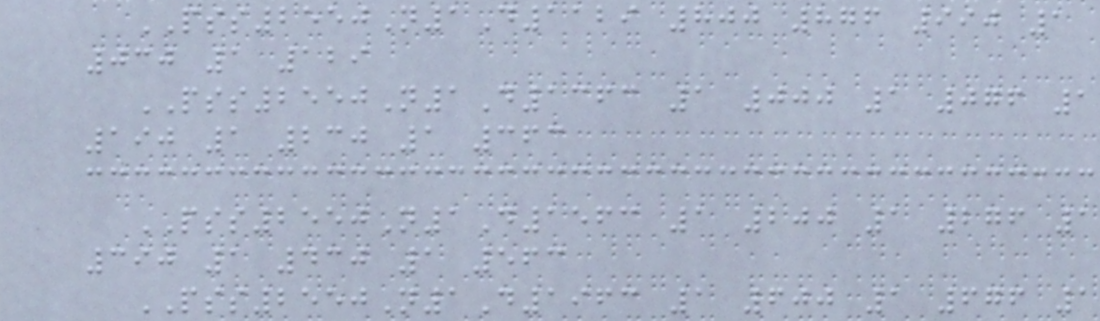PSS2550N1D1129 800 876 990 1
030 1 129
PSS2550N1D1363 1 000 1 076 1
190 1 230 1 363
PSS2550N1D1563 1 200 1 276 1
390 1 430 1 563
PSS2550N1D1963 1 600 1 676 1
